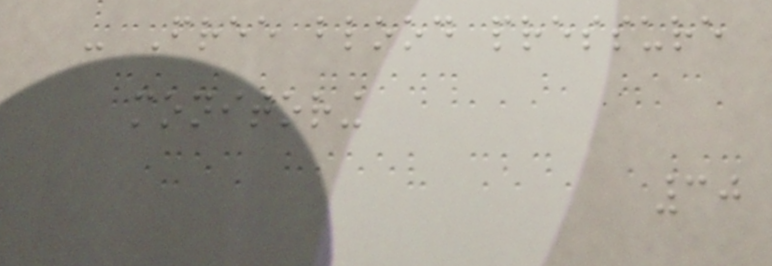- Free blood pressure
monitoring
30
